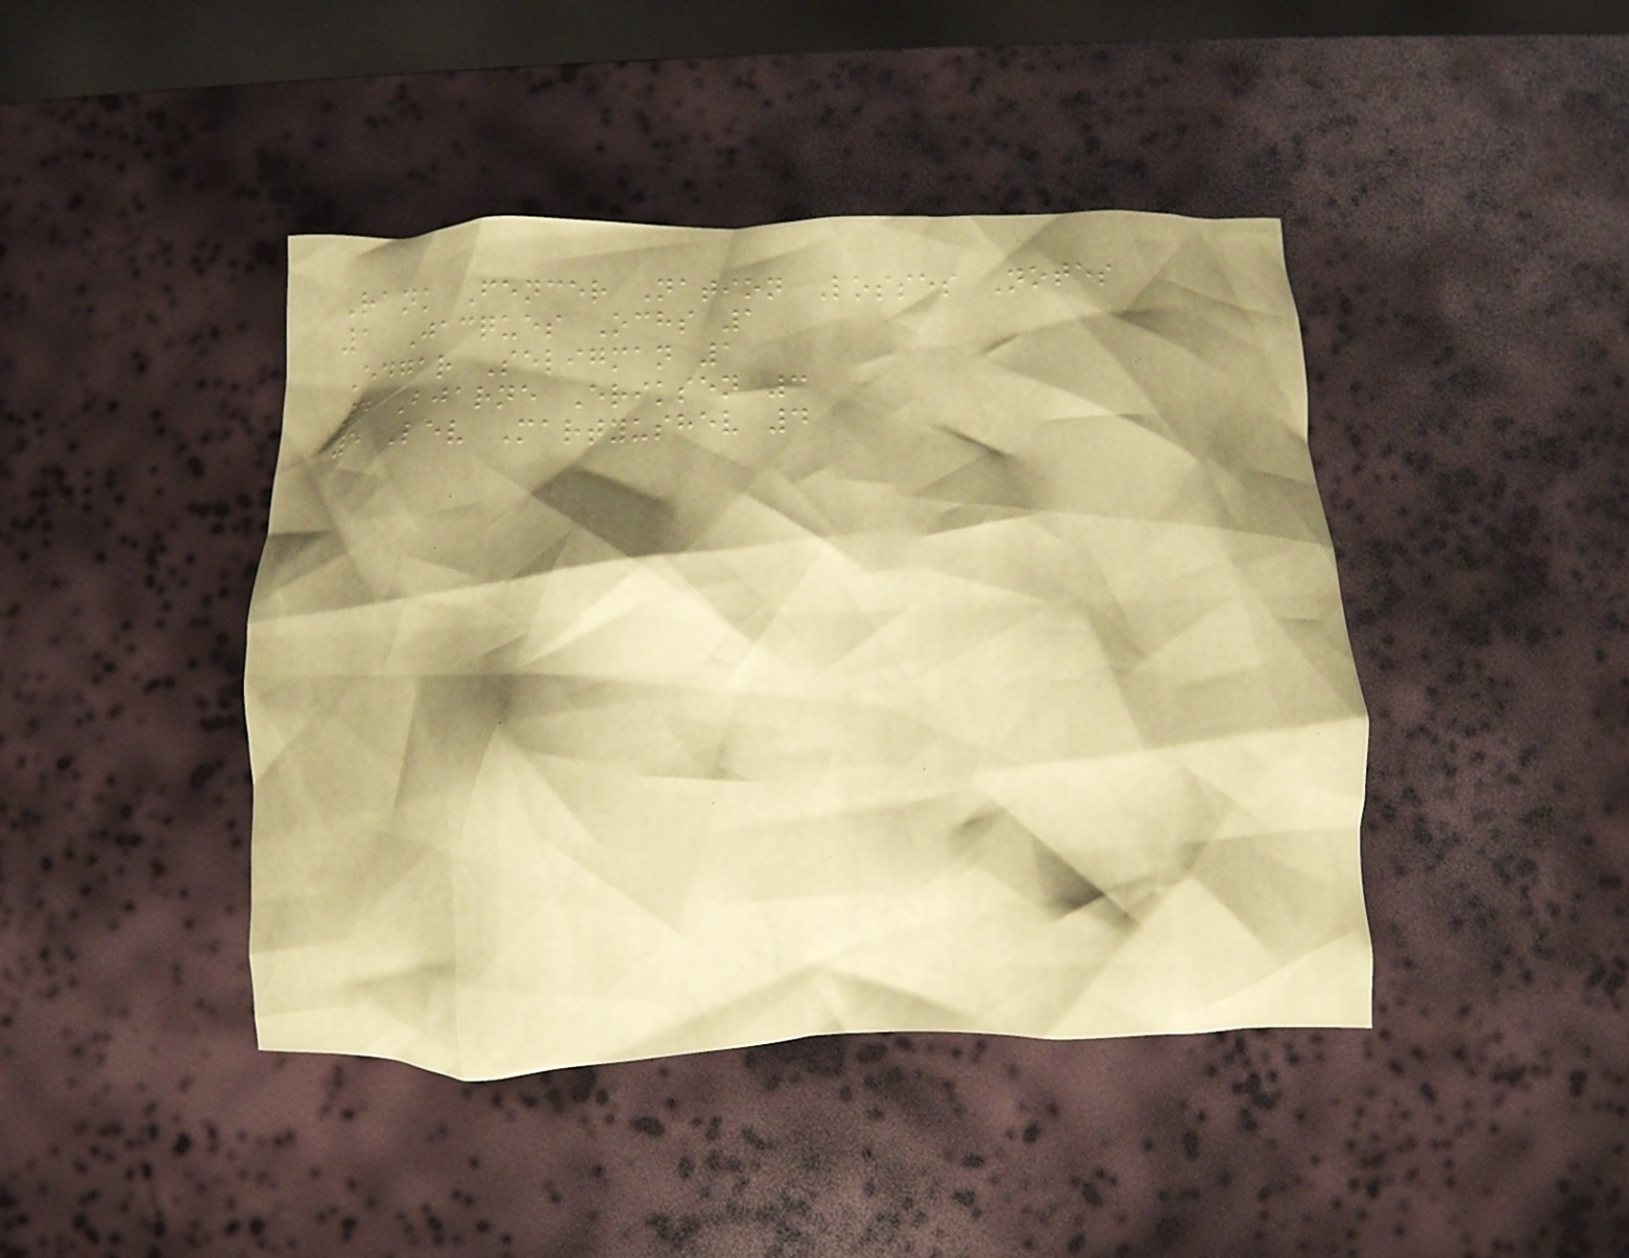Rank Fencer Nation Losses Notes
1 Jacques Ochs 1
Edgar Seligman 1
4 Bjarne Eriksen 3
5 Lev Martyushev 4
